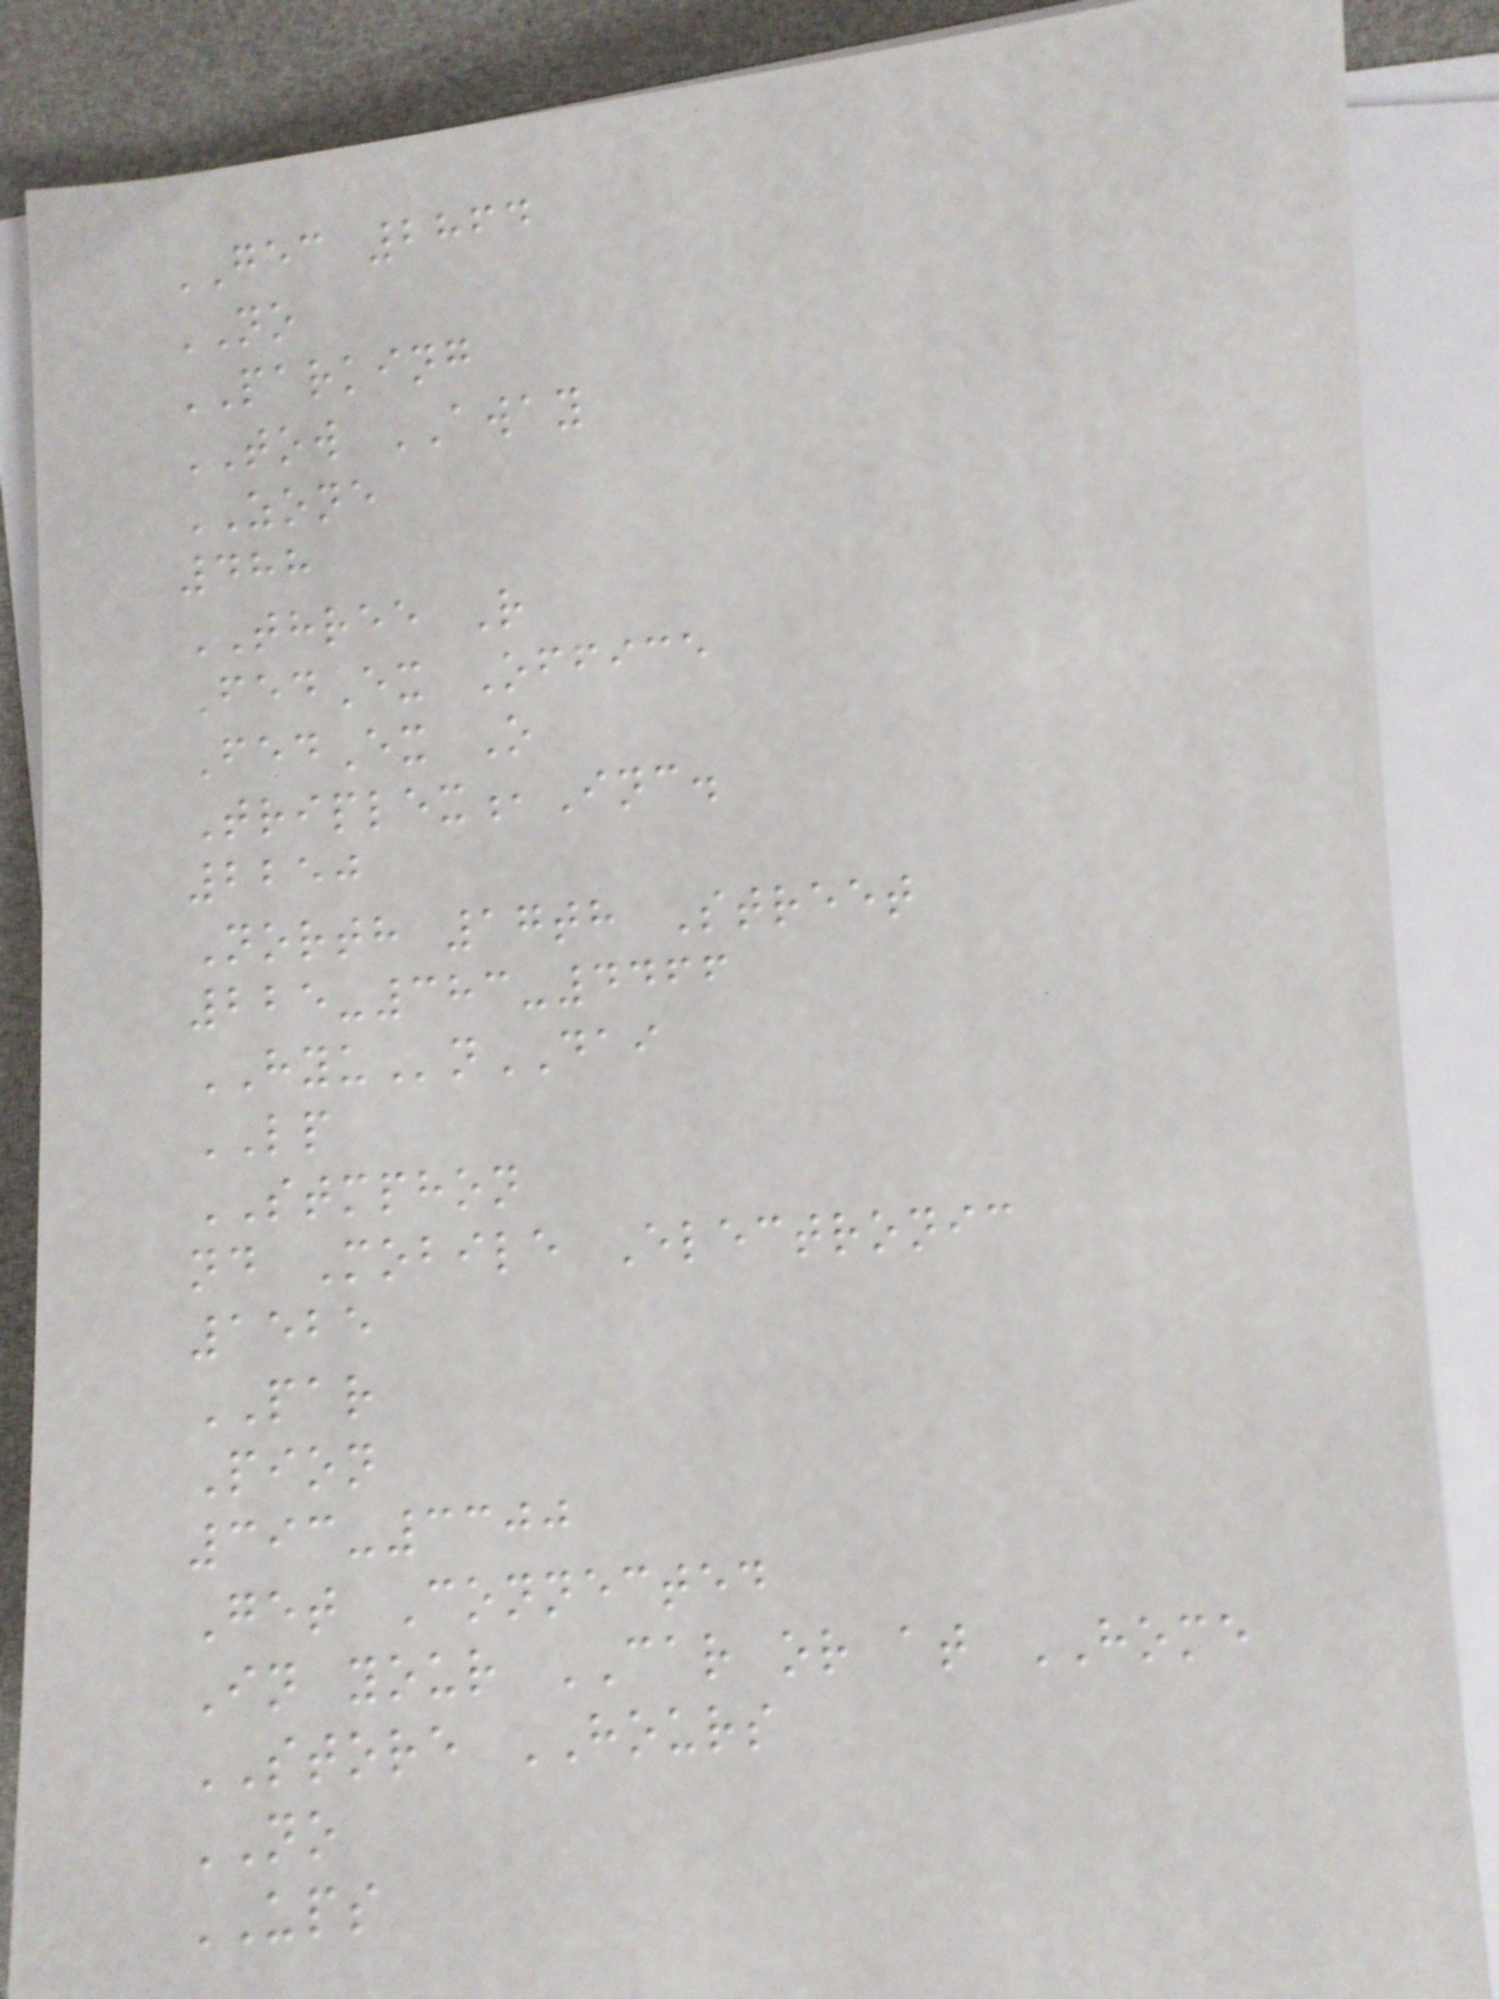GEC 2864
NO
PARKING
TOW AWAY
ZONE
488
THREE R
FedEx Office
FedEx O
Triplex,Inc.
2250
North 17th Street
225-383-4466
HYUnDAI
LP
STMPHON
nd Mobile Electronic
1525
PAR
Pion
393-3300
Get Connected
In your CAR or at HOME
STORE HOURS
NO
UPS
